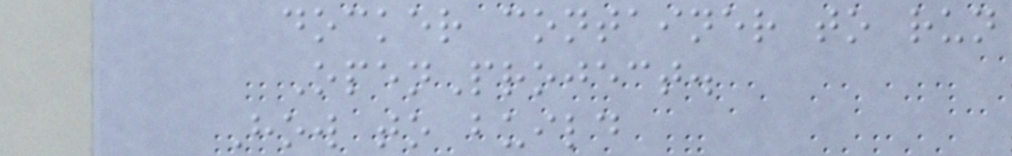docker container to run
OpenProject.
How to build
